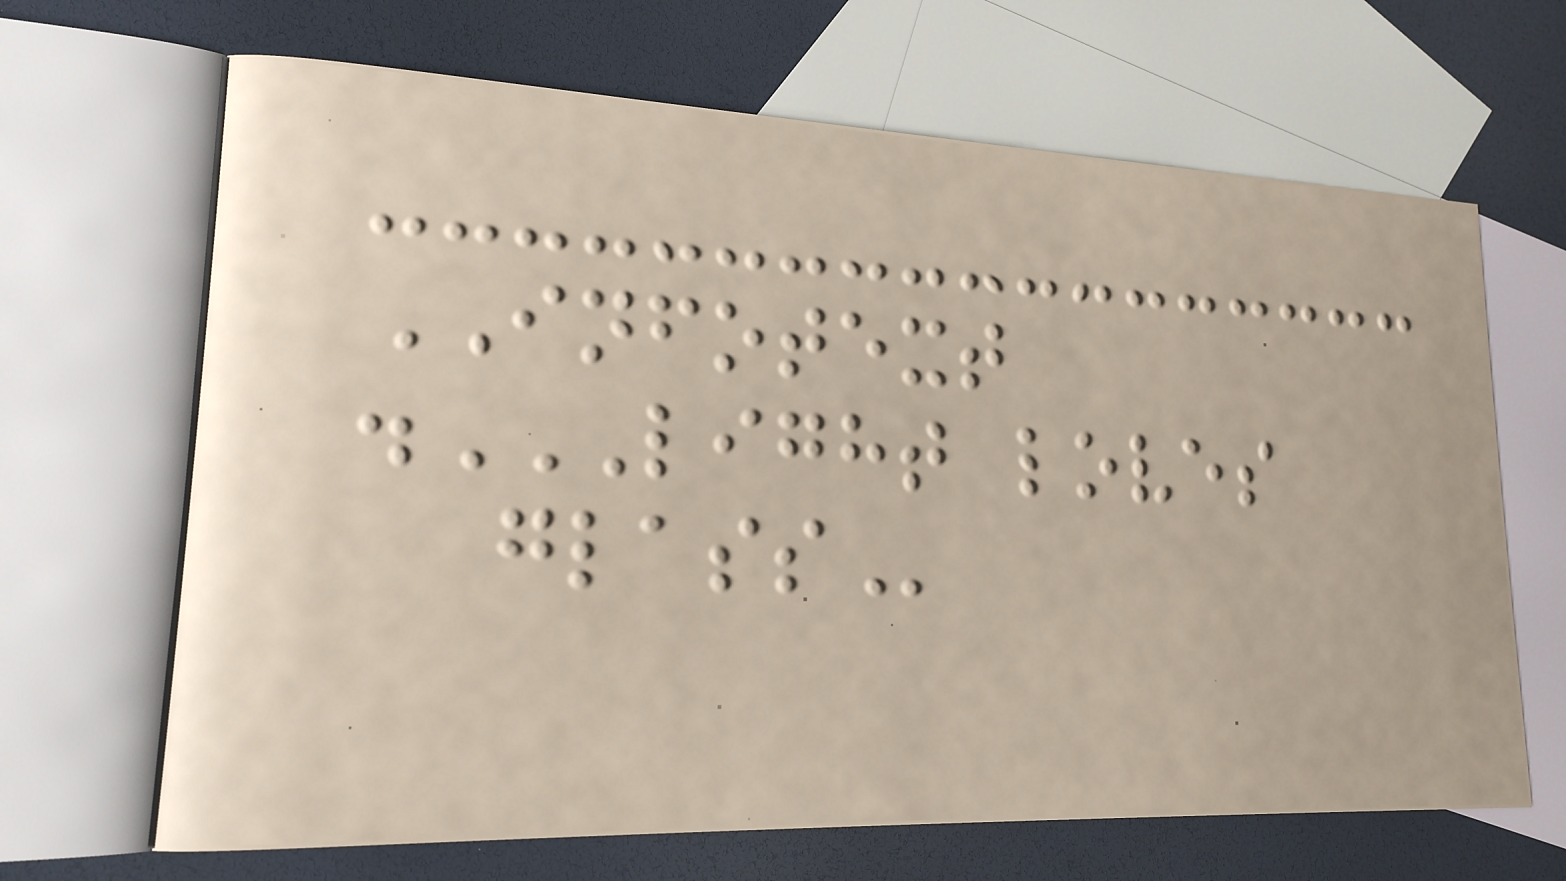INFOTEXT
.LIGHT LOVES
GLASS
